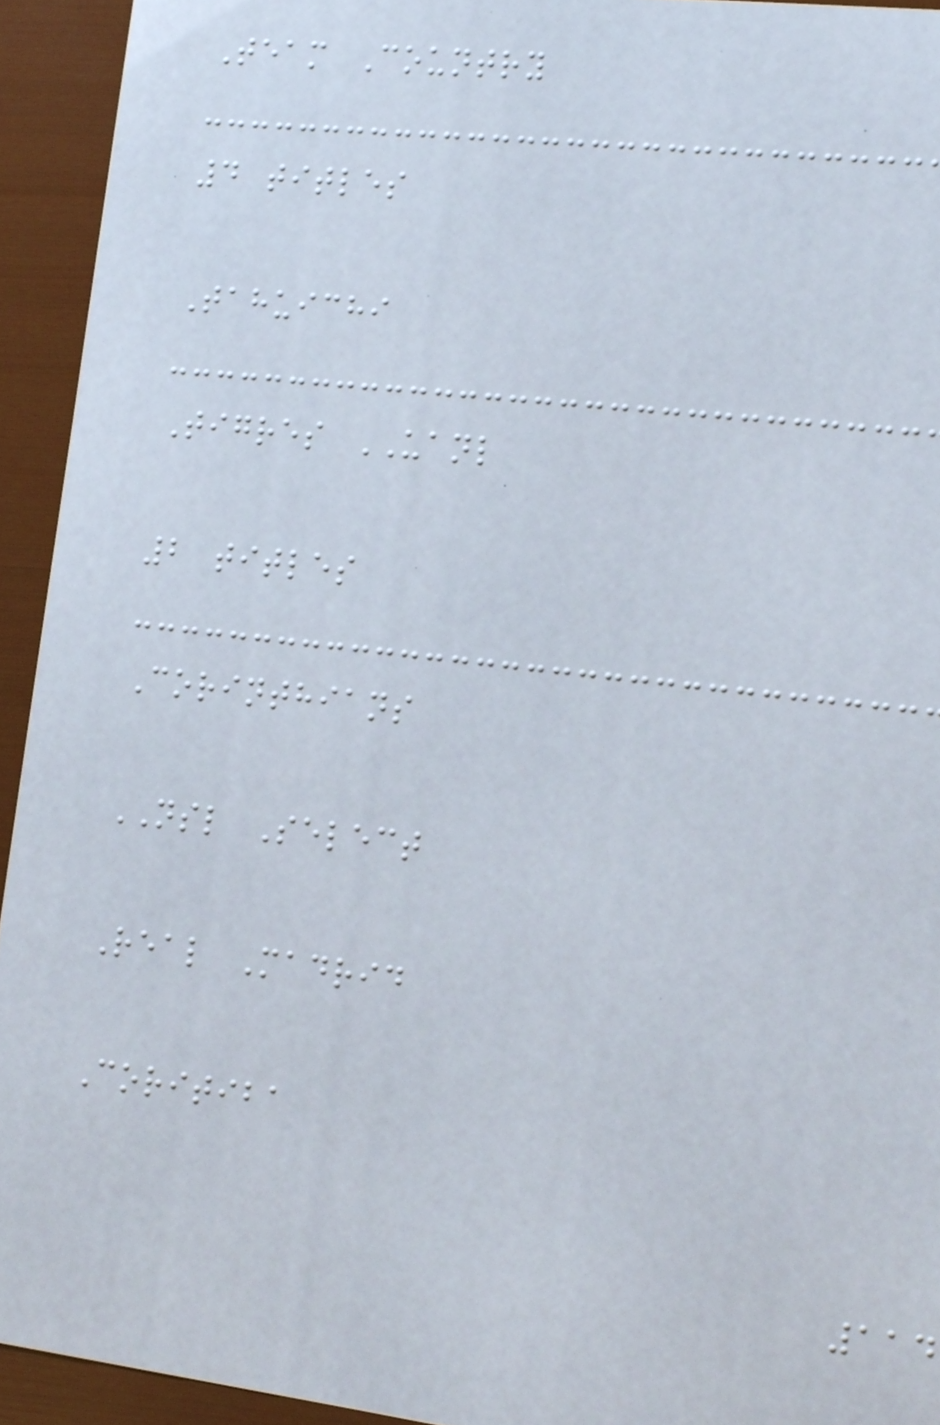Team Country
4 titles
Tahuichi
Tigres UANL
2 titles
Corinthians
NSL Select
Real Madrid
Coritiba
114
